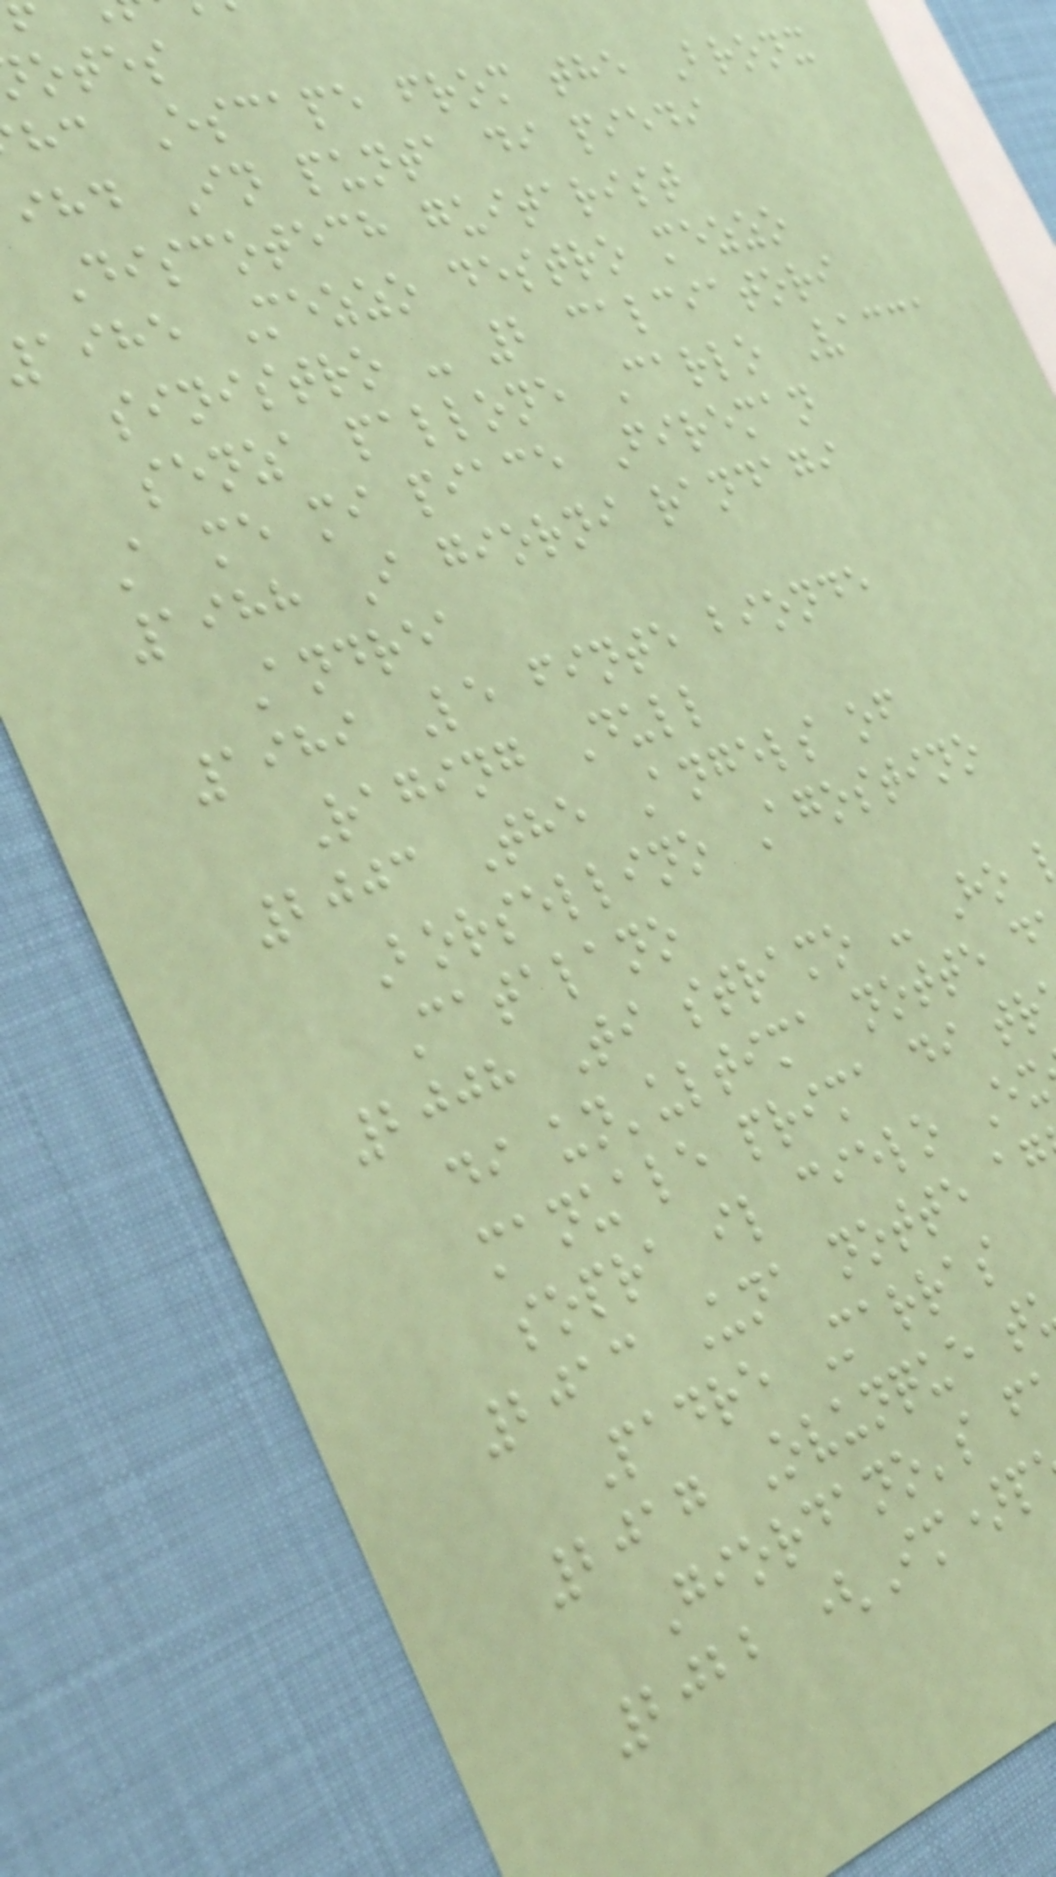otes
hc Escape from the Bronx
ihd In punta di piedi
Discotech guitarist
aihe Mezzo destro mezzo
sinistro - 2 calciatori
senza pallone Carlo Vacca
A me mi piace Fireman
1988 I giorni randagi
Andrea
1989 Le finte bionde
Raging Dull
2003 The Angels of
Borsellino Agostino
Catalano
2008 Ti stramo - Ho
di un'ultima notte d
manuale prima di tr
sopra il cielo Ex
2013 Una notte ag
Padre Marras
2017 Ovunque t
Giordano's f
2022 (Im)p
